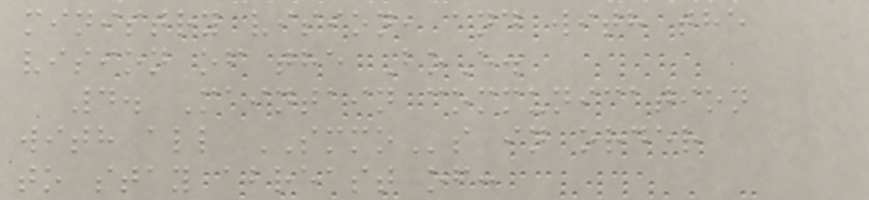ministry vision, and with the
vision of the BoE.
4. Maintain communication
with all SMMOs in order
to stay abreast of:
